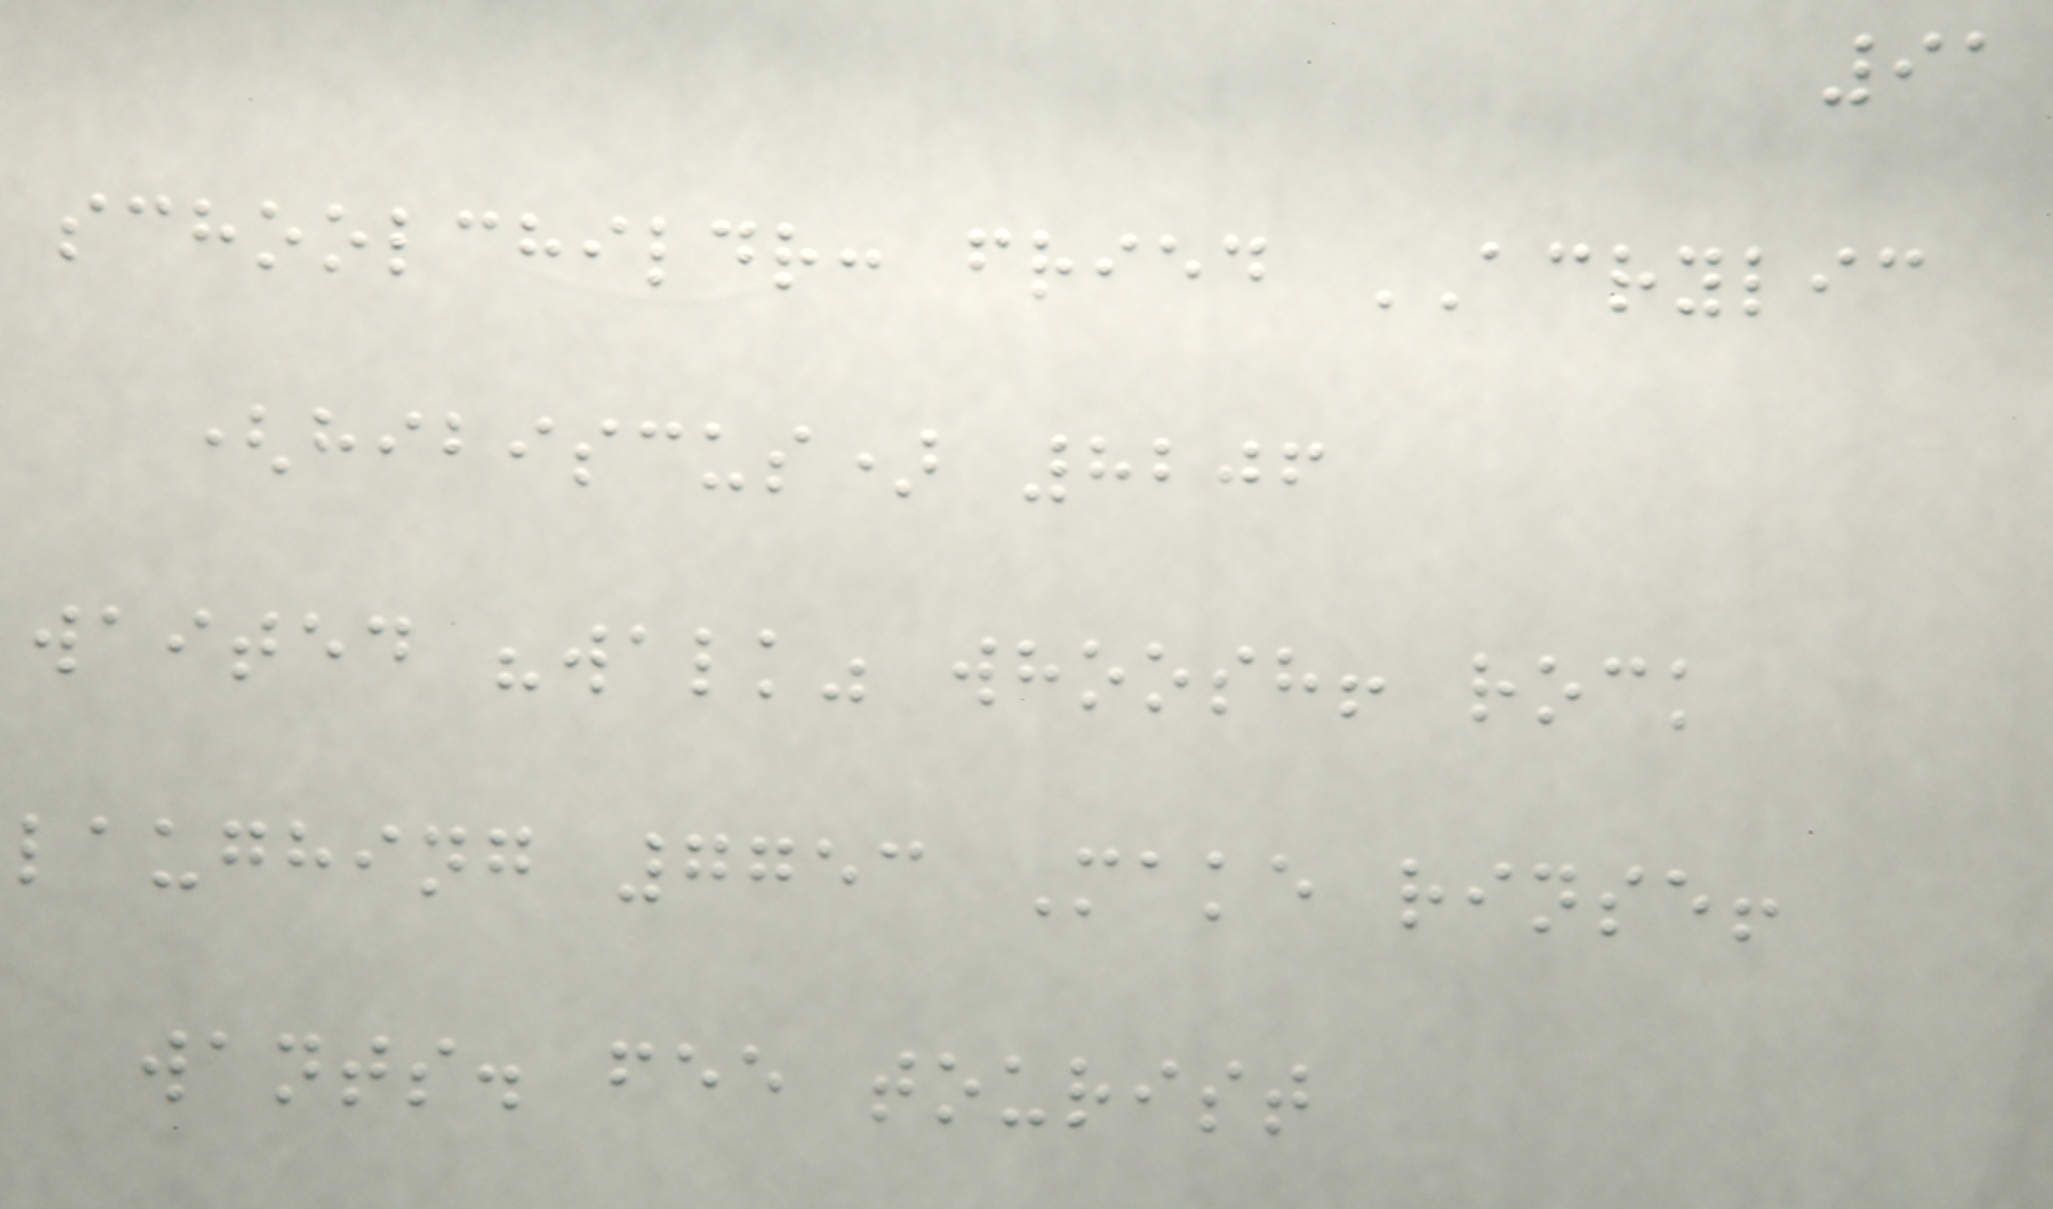91
schoolchildr: fried ACRYLIC
(hibiscus) 8206
waited "walk" whoosh! rock
laughing 7753 Make rinse!
wants. fee tourist
